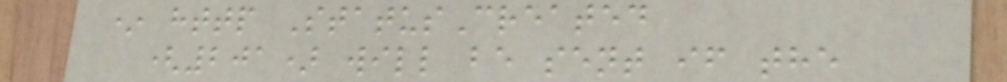* http StatusCreated
(201) will be sent if the
